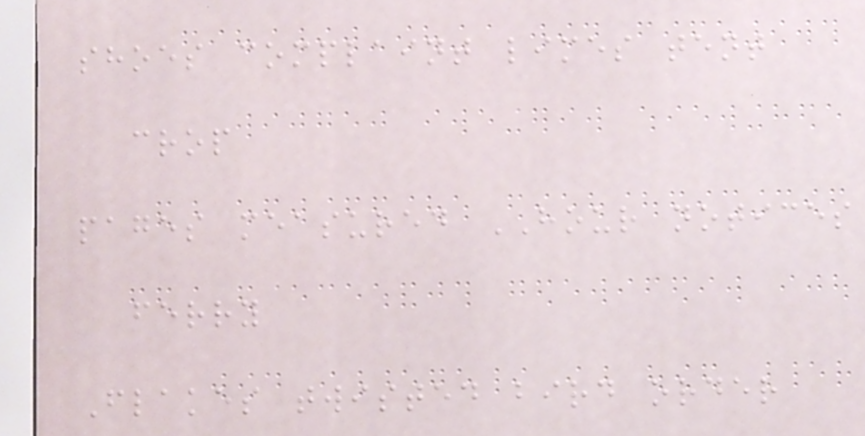shoes complaint limes tent
crop
pages measured HOUR notices
ferry
Flakes twisted bird order
